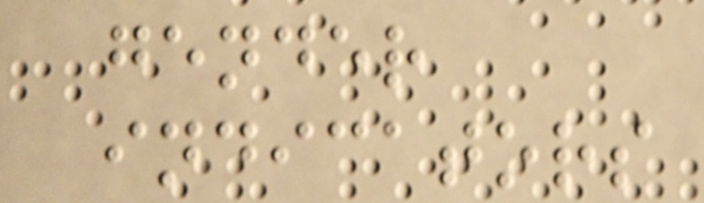gender
indicators
